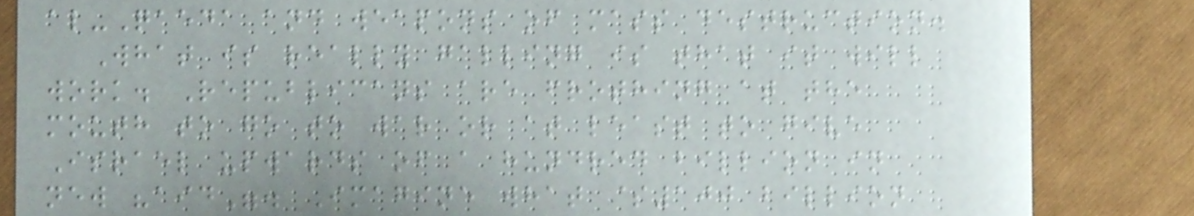al-Qaeda and weapons of mass destruction.
What is really galling is that it will
work. Republicans are frothing at the
mouth to go to war or at least to give
Israel upwards of a hundred billion in
new "aid". Imagine what $100 billion
